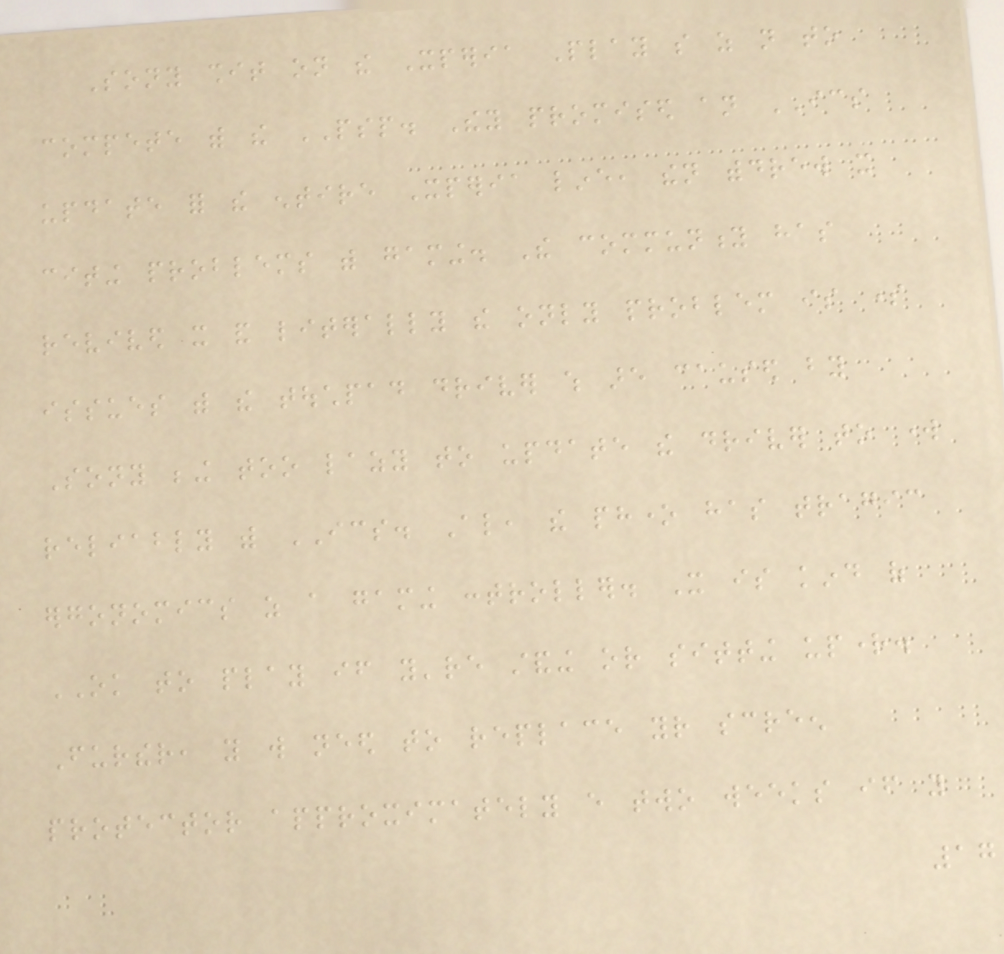Sony shit on the Xperia Play so as not to
compete with the PSP. They promised an ICS
update for the entire Xperia line, then withdrew it
citing problems with gaming. The community has
revived it and literally the only problem is some
issues with the touchpad driver which are caused by
Sony being too lazy to update the driver to work
reliably with ICS. Also, the phone has tragic
ergonomics as a gaming controller. It is kind of
OK to play if you're standing or sitting upright.
Further, you will need to replace your screen
protector approximately every two weeks if you
17
